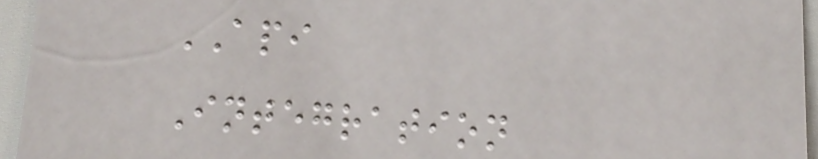API
Integration
